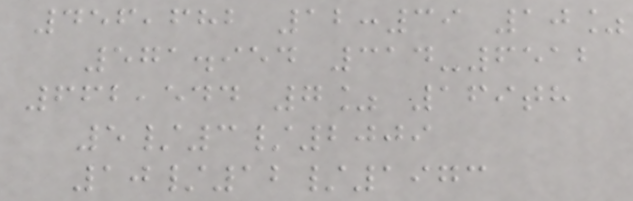456,682 12:39 10%
571.954 314-6512
662,544 7% 169th
5/3/2009
10/12/1973
